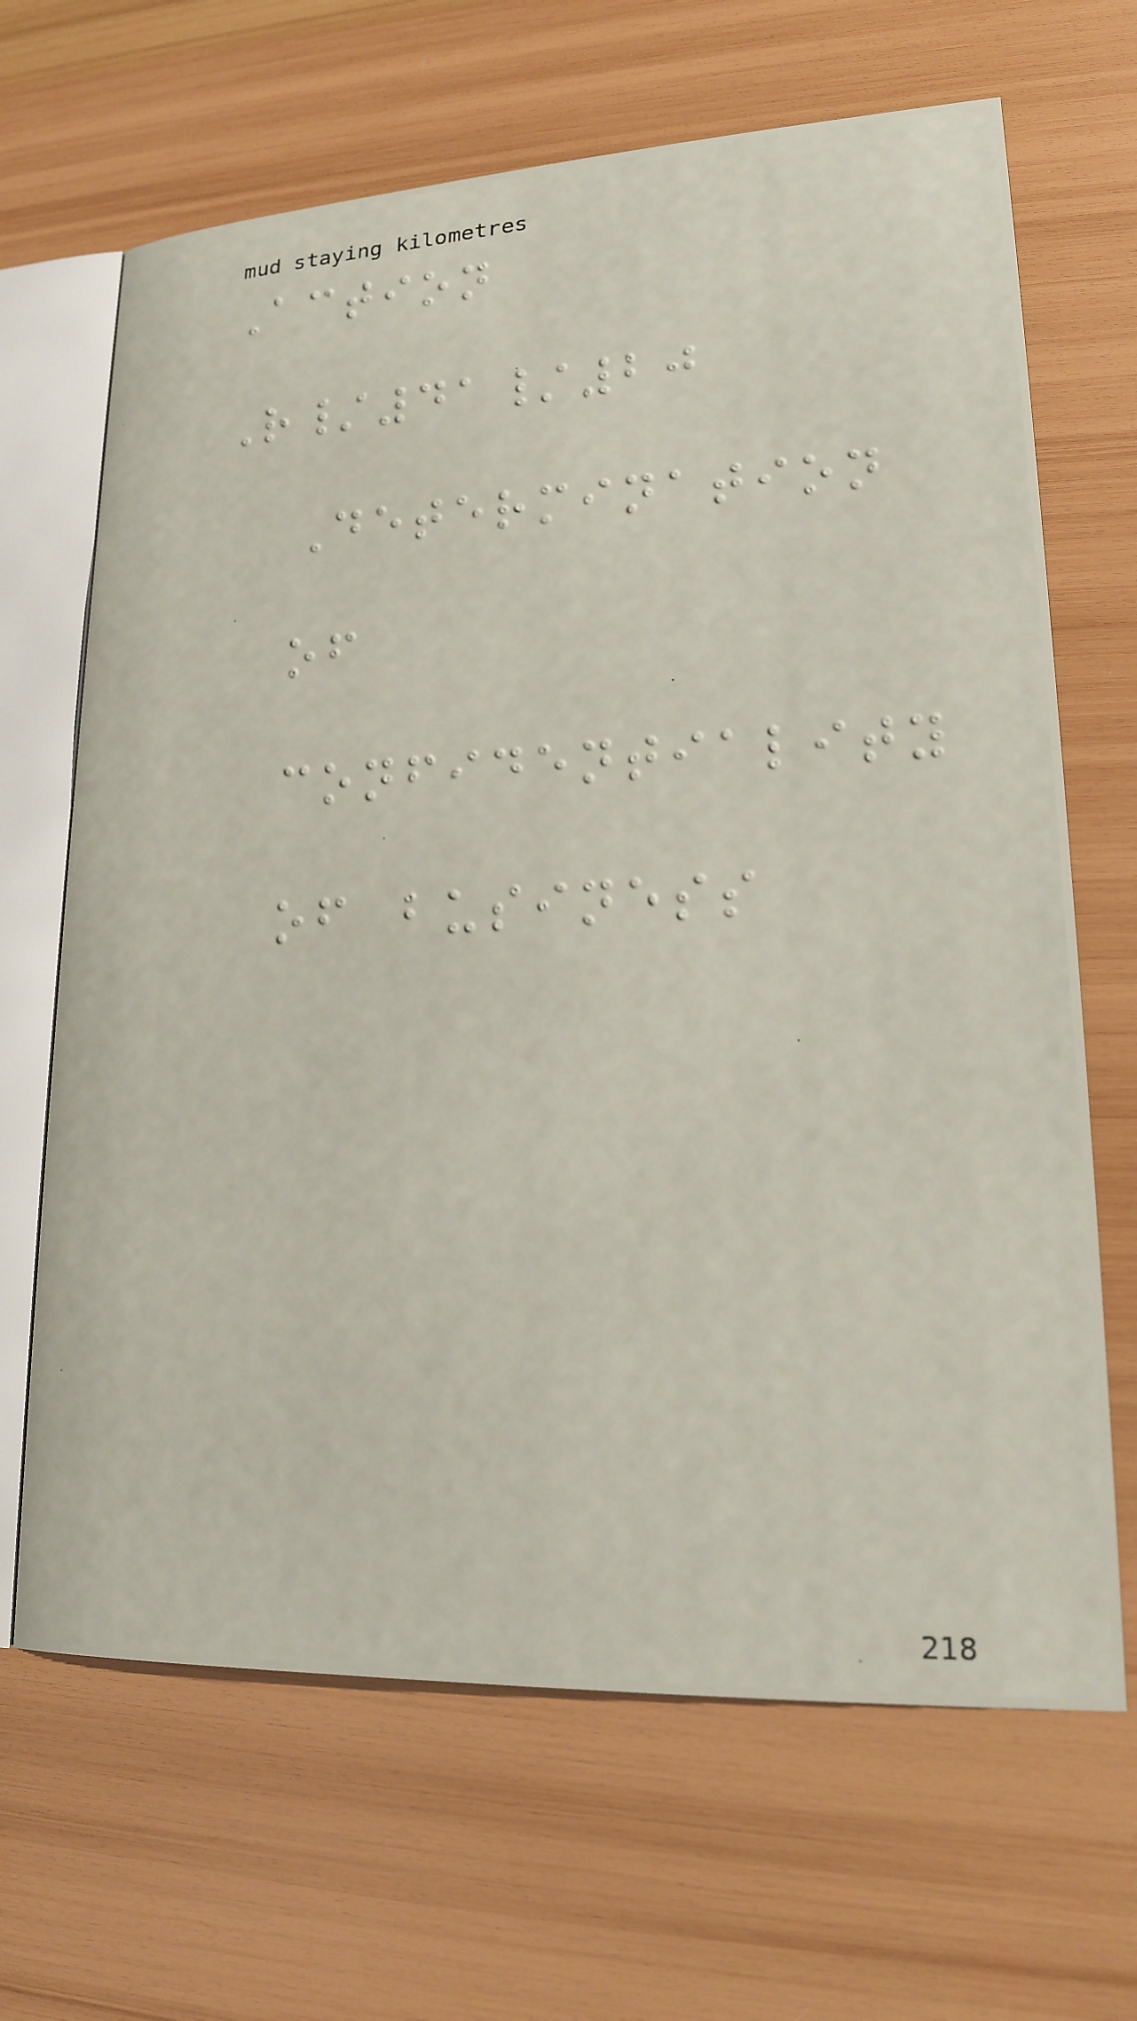Action
R/41/20
Determination
of
confidentiality
of business
